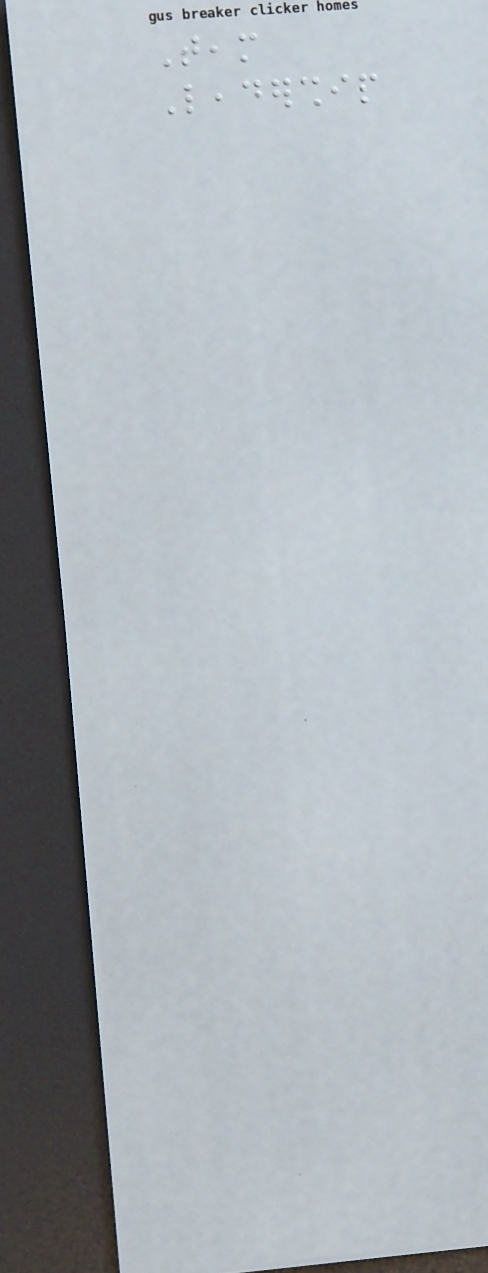Team
Leadership
